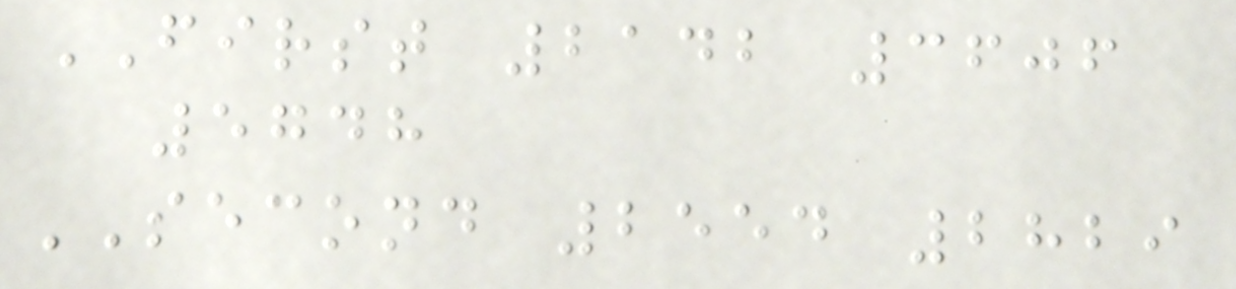FIRST 2142 3606
5748
SECOND 2554 2829
